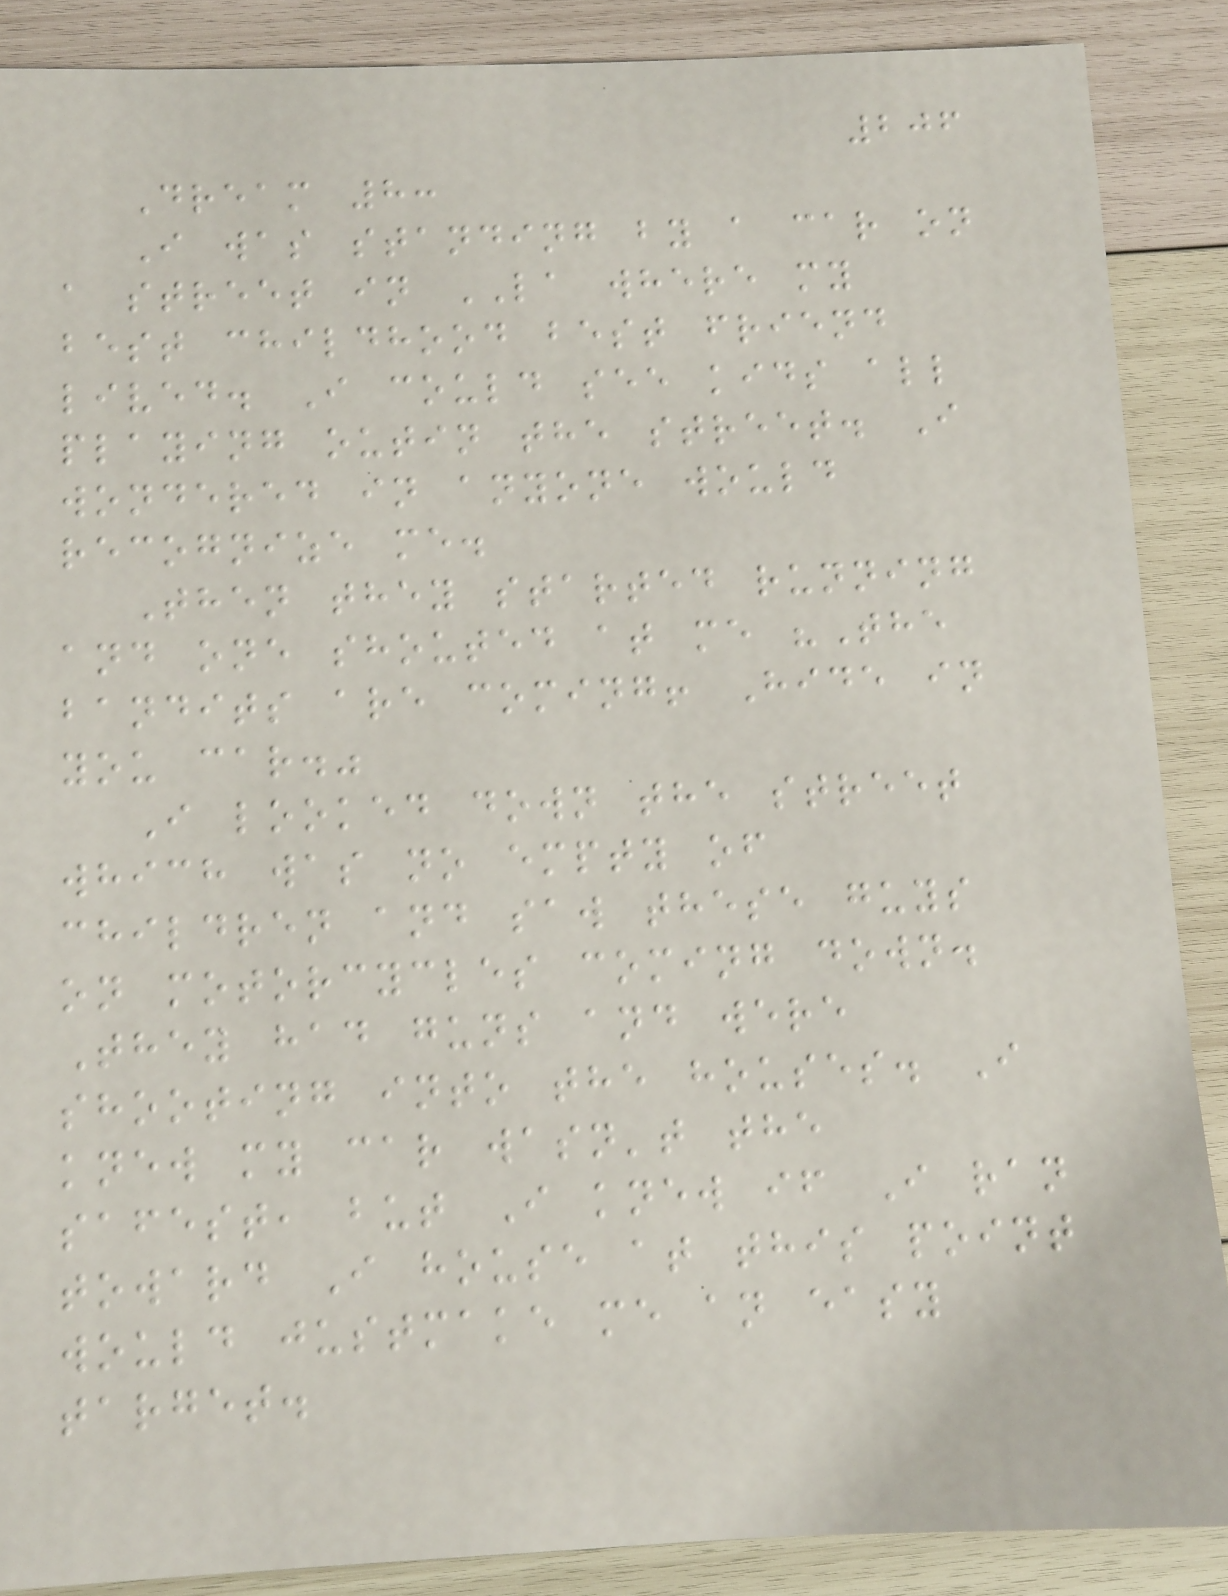206
Dream 8:
I was standing by a car on
a street in LA where my
best childhood best friend
lived. I could see kids all
playing outin the street. I
wondered in anyone would
recognize me.
Then they started running
and one shouted at me "The
bandits are coming! Hide in
you car."
I looked down the street
which was no empty of
children and saw these guys
on motorcycles coming down.
They had guns and were
shooting into the houses. I
knew my car wasn't the
safest, but I knew if I ran
toward I house at this point
would justmake me an easy
target.
